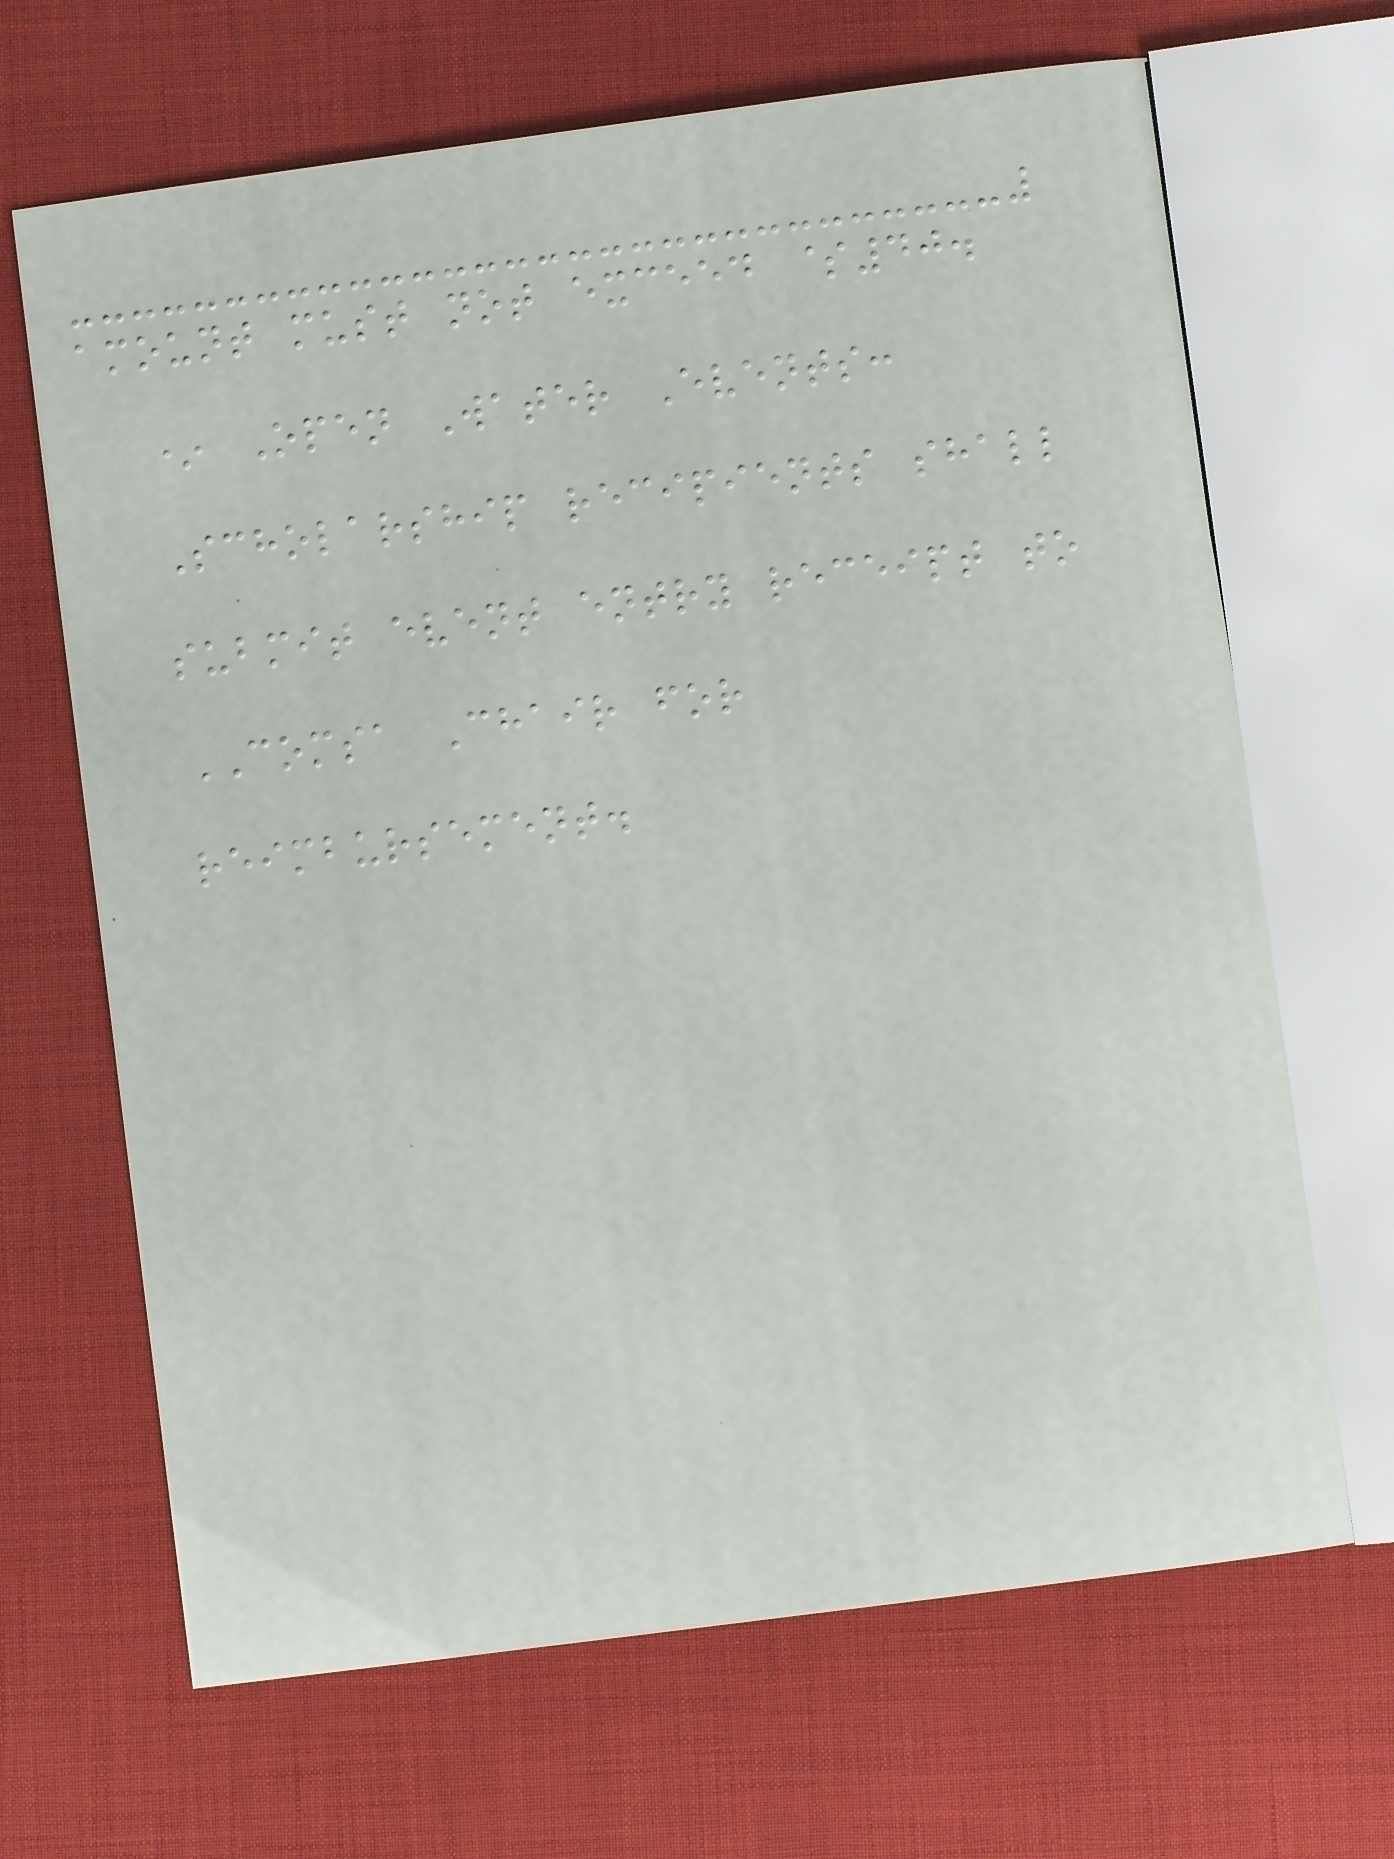amount must not exceed $40.
* Open Water Events:
Scholarship recipients shall
submit event entry receipt to
COMSA Chair for
reimbursement.
